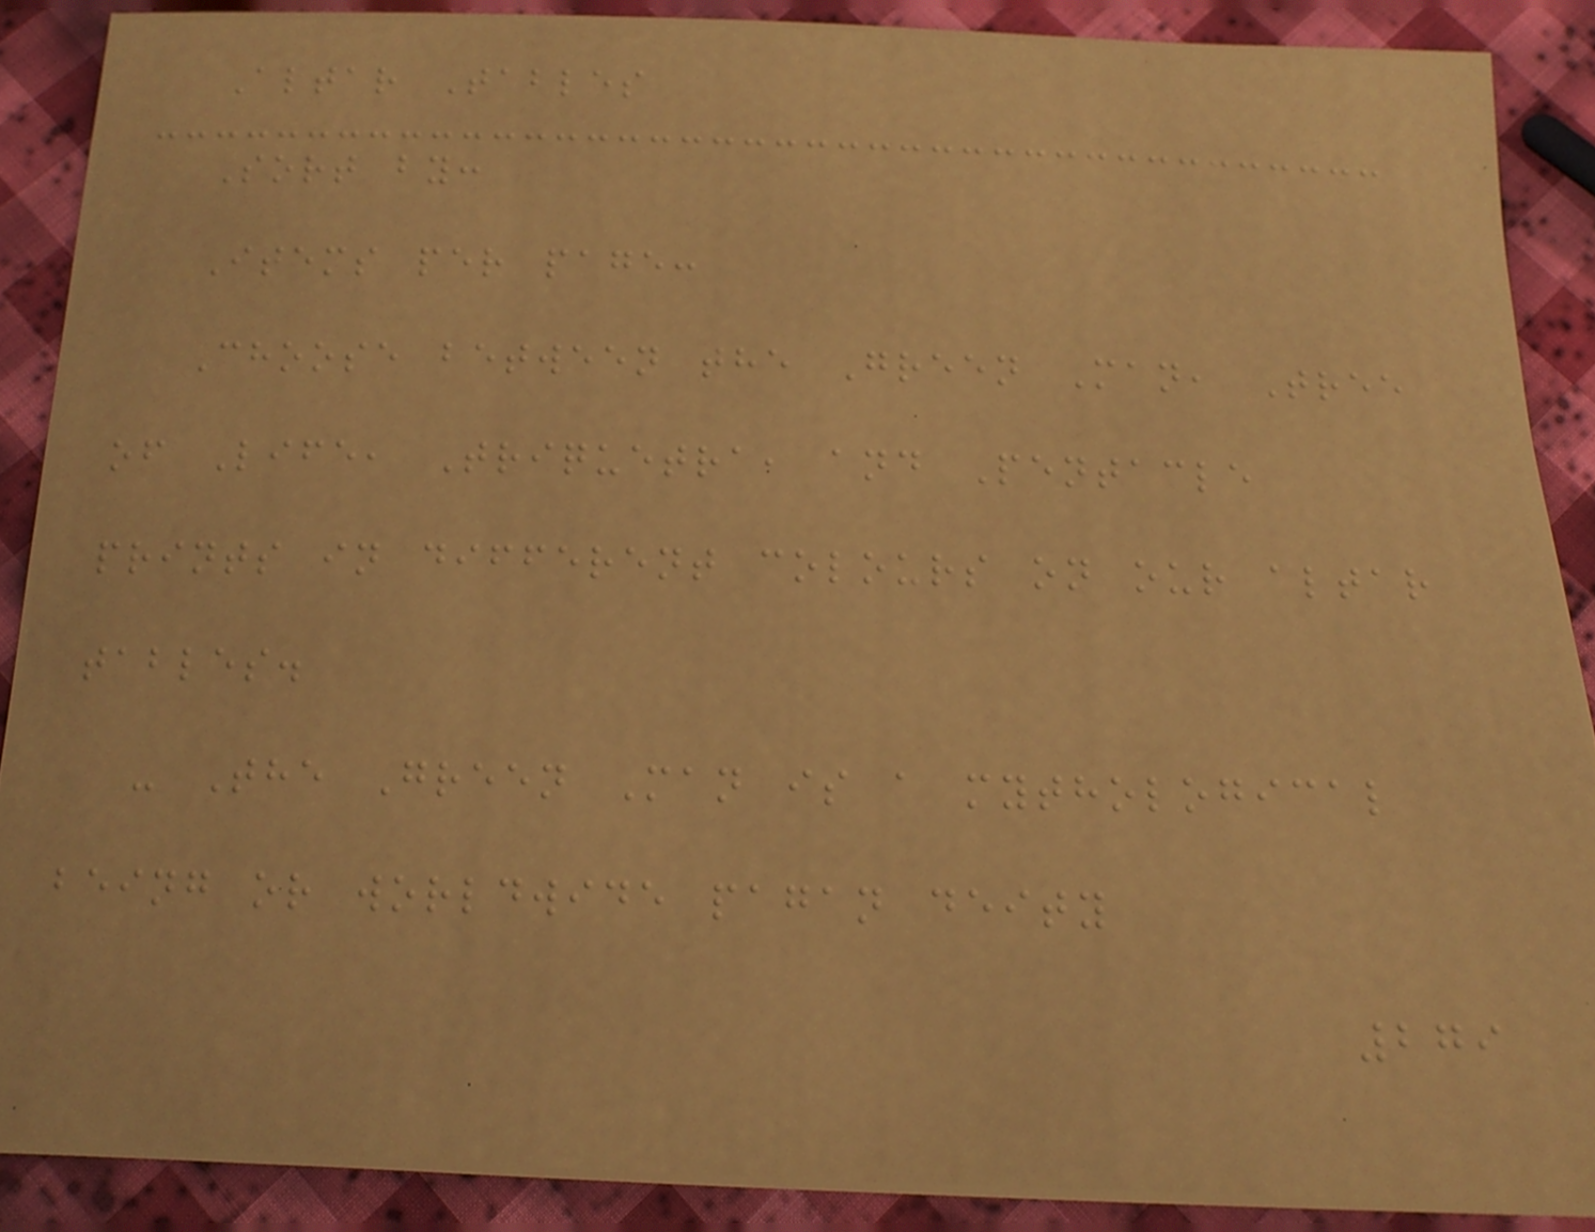Altar Tables
Sort by:
Items per page:
Choose between the Green Man, Tree
of Life, Triquetra, and Pentacle
prints in different colours on our altar
tables.
- The Green Man is a mythological
being or worldwide pagan deity
279
